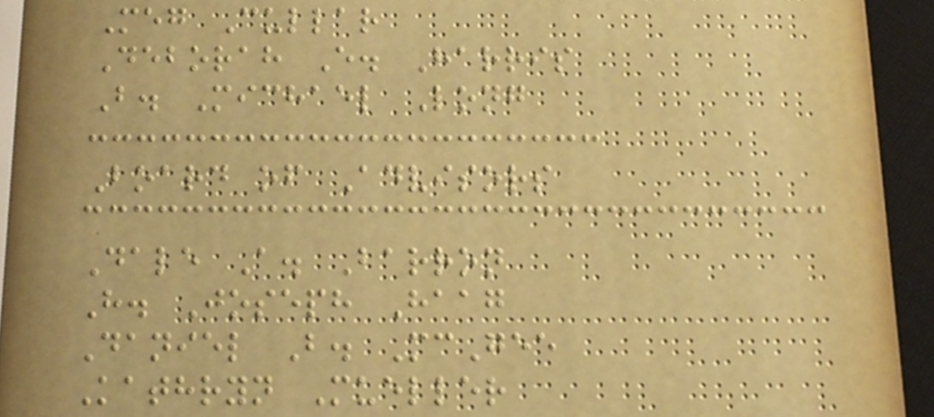Meg Cullar
Deborah E. Harris
B. Michael Long
Board of Advisors
Dale A. Barron
H. Joseph Haag
Daniel B. McGee
Kathryn Mueller
